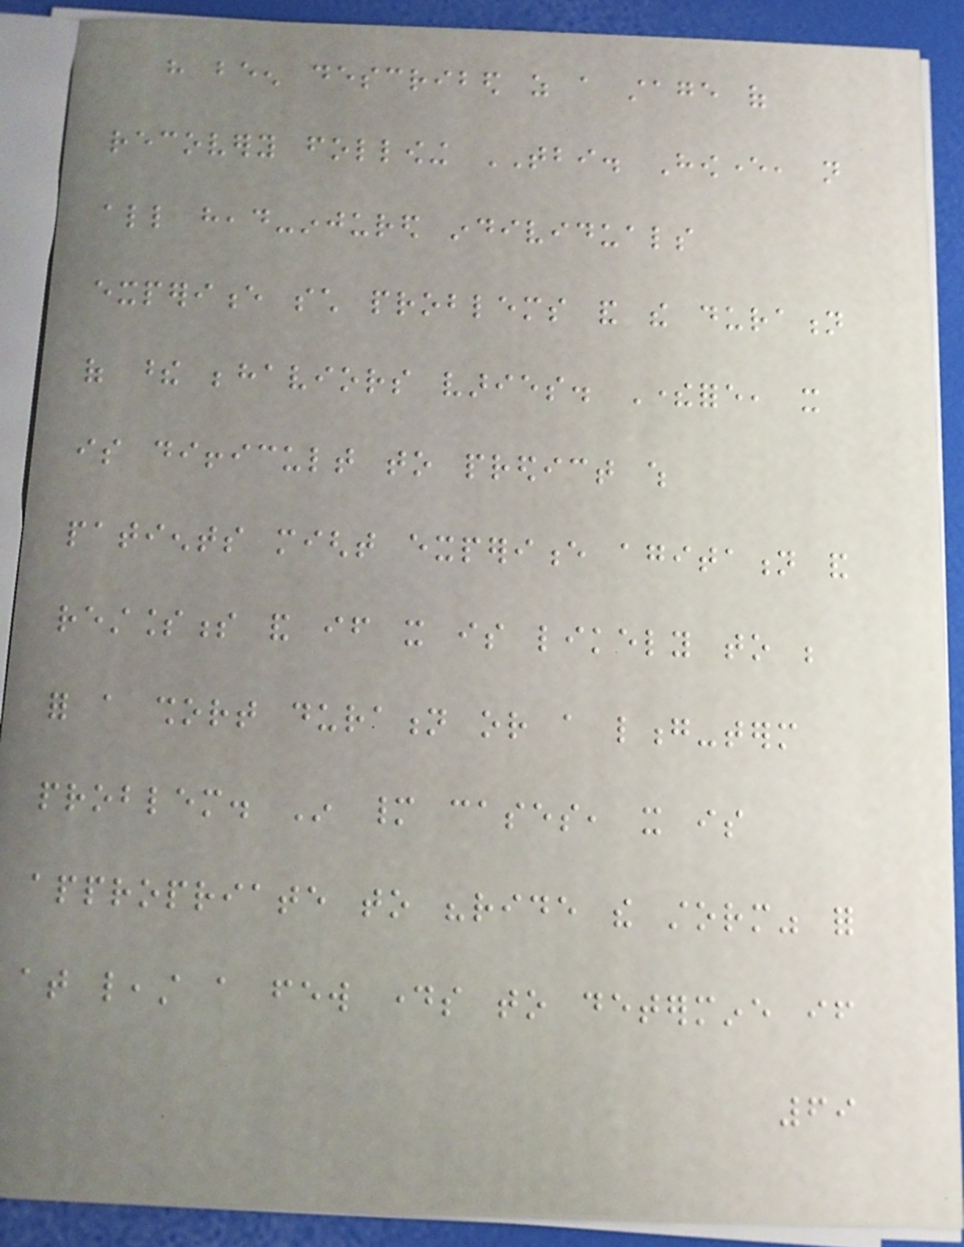have been described as a stage of
recovery following TBI. However, not
all head-injured individuals
experience such problems and the duration
of these behaviors varies. Therefore, it
is difficult to predict which
patients might experience agitation and
restlessness and if it is likely to be
for a short duration or a long-term
problem. In many cases, it is
appropriate to "ride the storm" for
at least a few days to determine if
69
